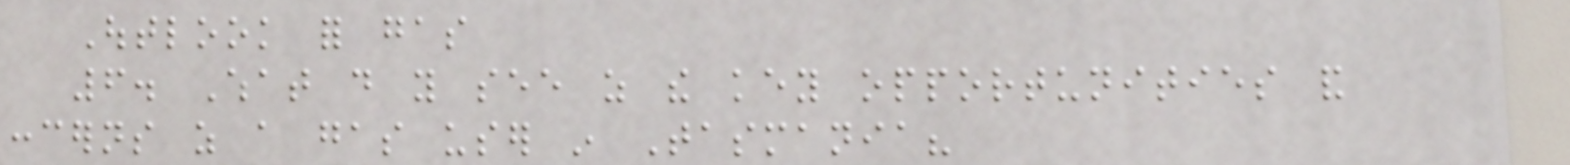Outlook for gas
6. What do you see as the key opportunities and
concerns as a gas user in Tasmania?
